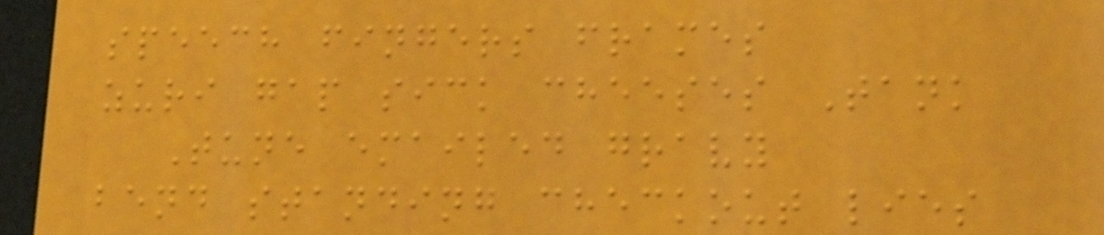speech fingers frames
zuri gap sick cheeses Tank
Tune emailed gravy
bend standing checkout lies
